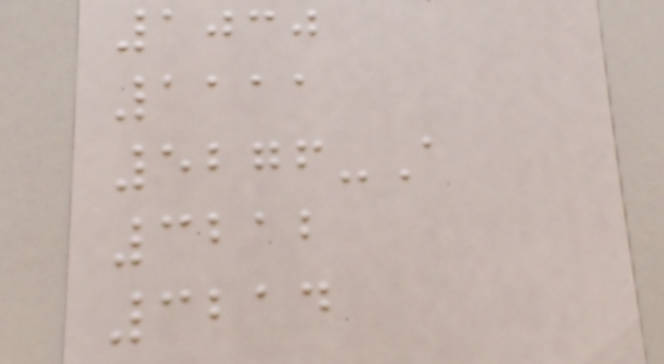1030
1111
5276-A
3212
3214
